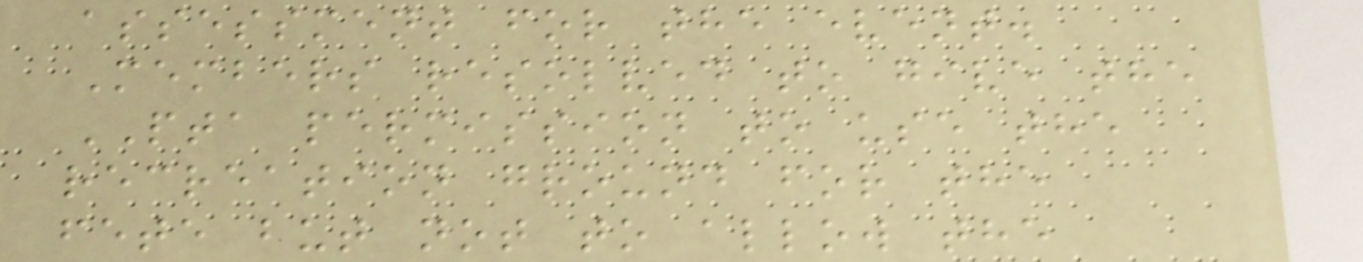assessment for the event.
Members resolved to give the
PTA permission to use the
recreation ground for the
fete but not to allow the
